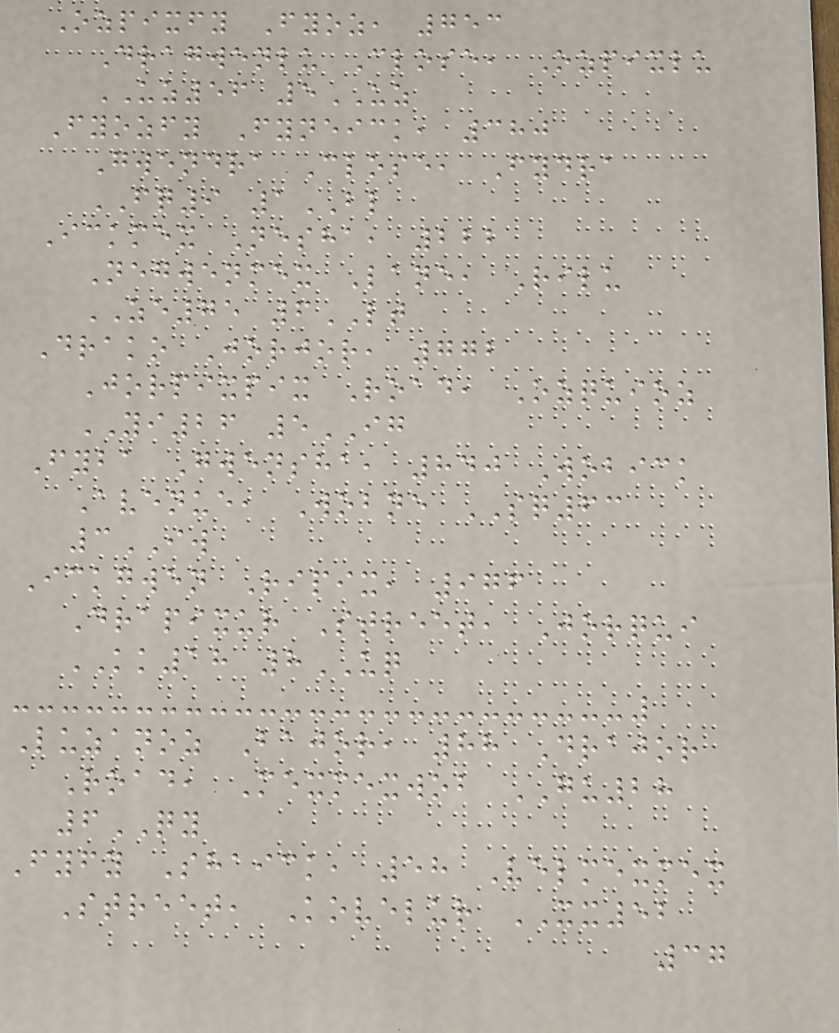Ozpixfy Fyoz, 753
Dragwenlu Close, Ozpixlu
UZ56 5UZ
Fyozfy Fyneick, 380
Gwendra Close, Fydra
FQ9 1BL
Ickmex Nesha, 222
Negwenmex Lane, Rilu
ZE75 6LT
Drako Jorjor, 772
Jorpixpix Road, Ozquioz
YI26 5IG
Fyba Gwensha, 840 Wobick
Avenue, Wobne SQ63
3IW
Ickgwen Ripix, 976
Drapixur Street, Jorqui
KK18 8UQ
Luzanoz Bajor, 88 Drajor
Road, Mexmexwob GU28
6QY
Fyfy Shaick, 58 Velmexmex
Street, Kovelur XX52
37
